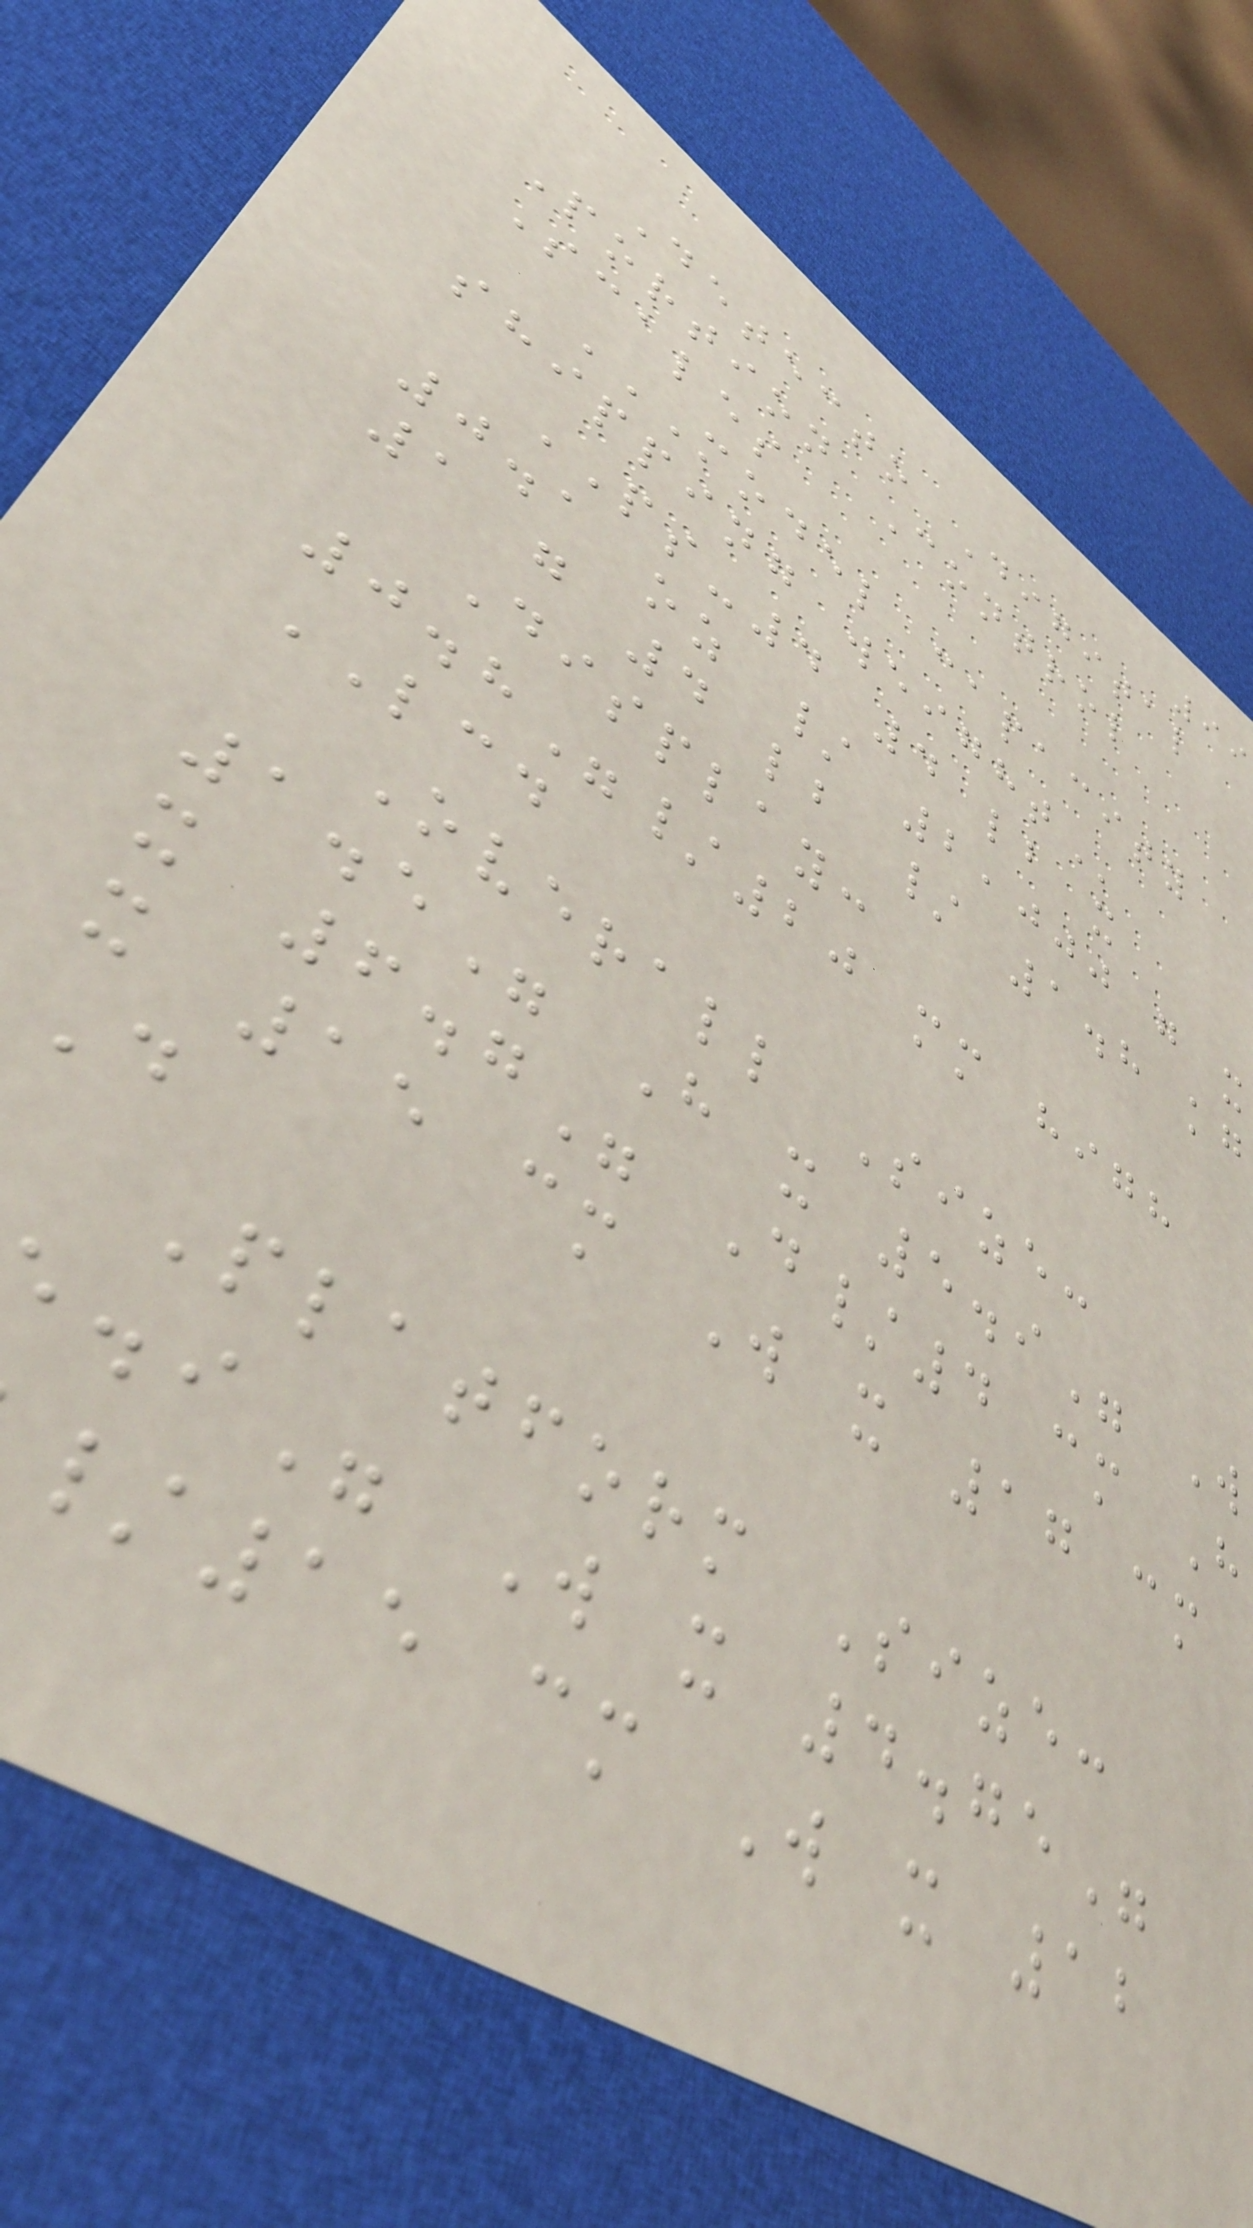99
Detecto Digital
Portion Control
Scales
MODEL CAPACITY
shipping
PS-4 4 lb x
0.1 oz / 2,000 g x
1 g 4 lb / 1.8 kg
Display:
0.8"/20 mm high
LCD
Overall Size:
1.5" H x 5.9" W
x 6.7" D/4 cm H
x 15 cm W x 17 cm
D
Platform Size:
/15 cm W x 12
